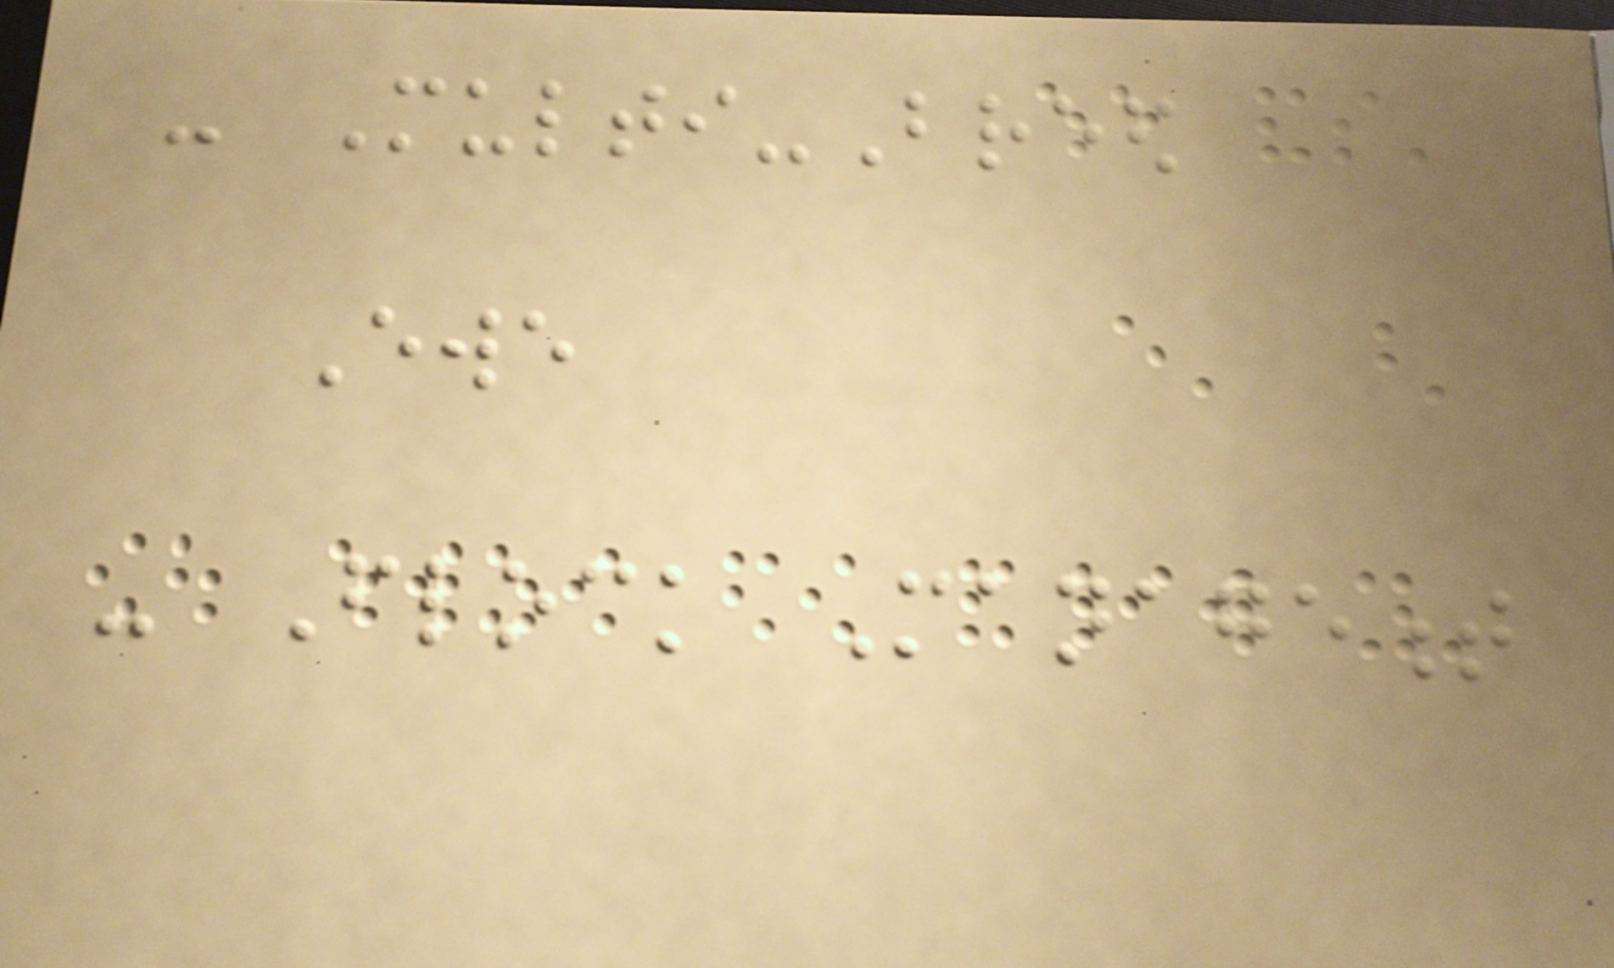- Multi-Breed
Ewe
- Flock Management
